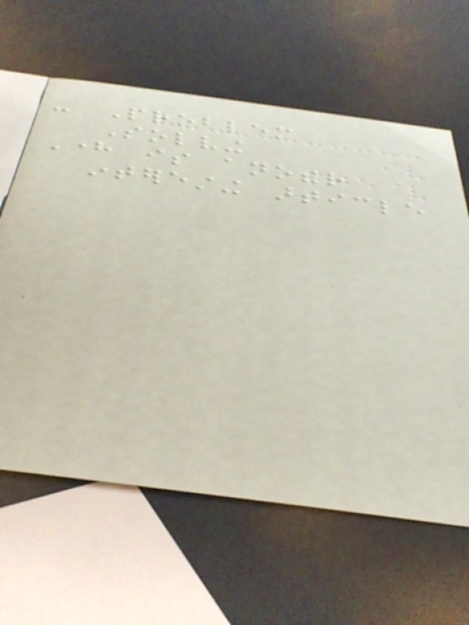- Problem
Solving
Here is another
interesting article
